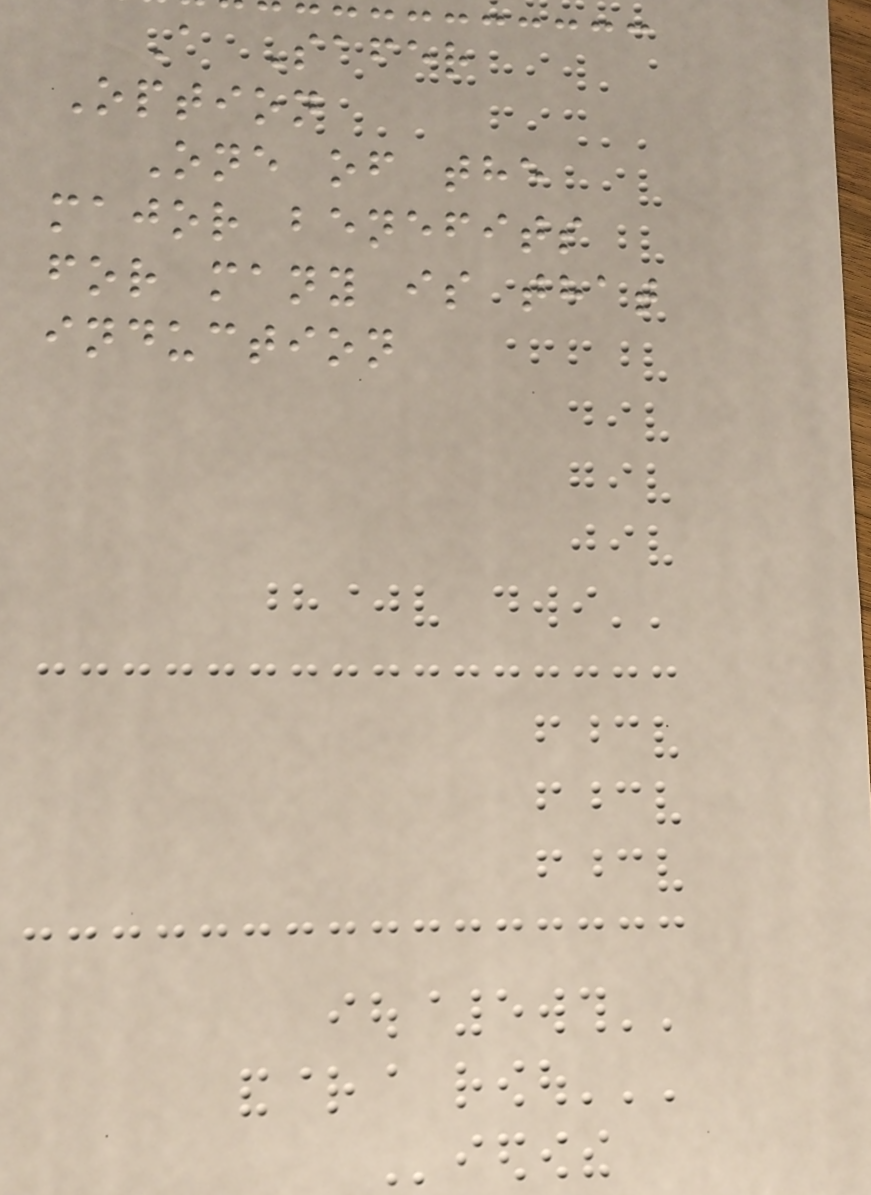A Safer
Option
One of the
major benefits
for many is that
induction
